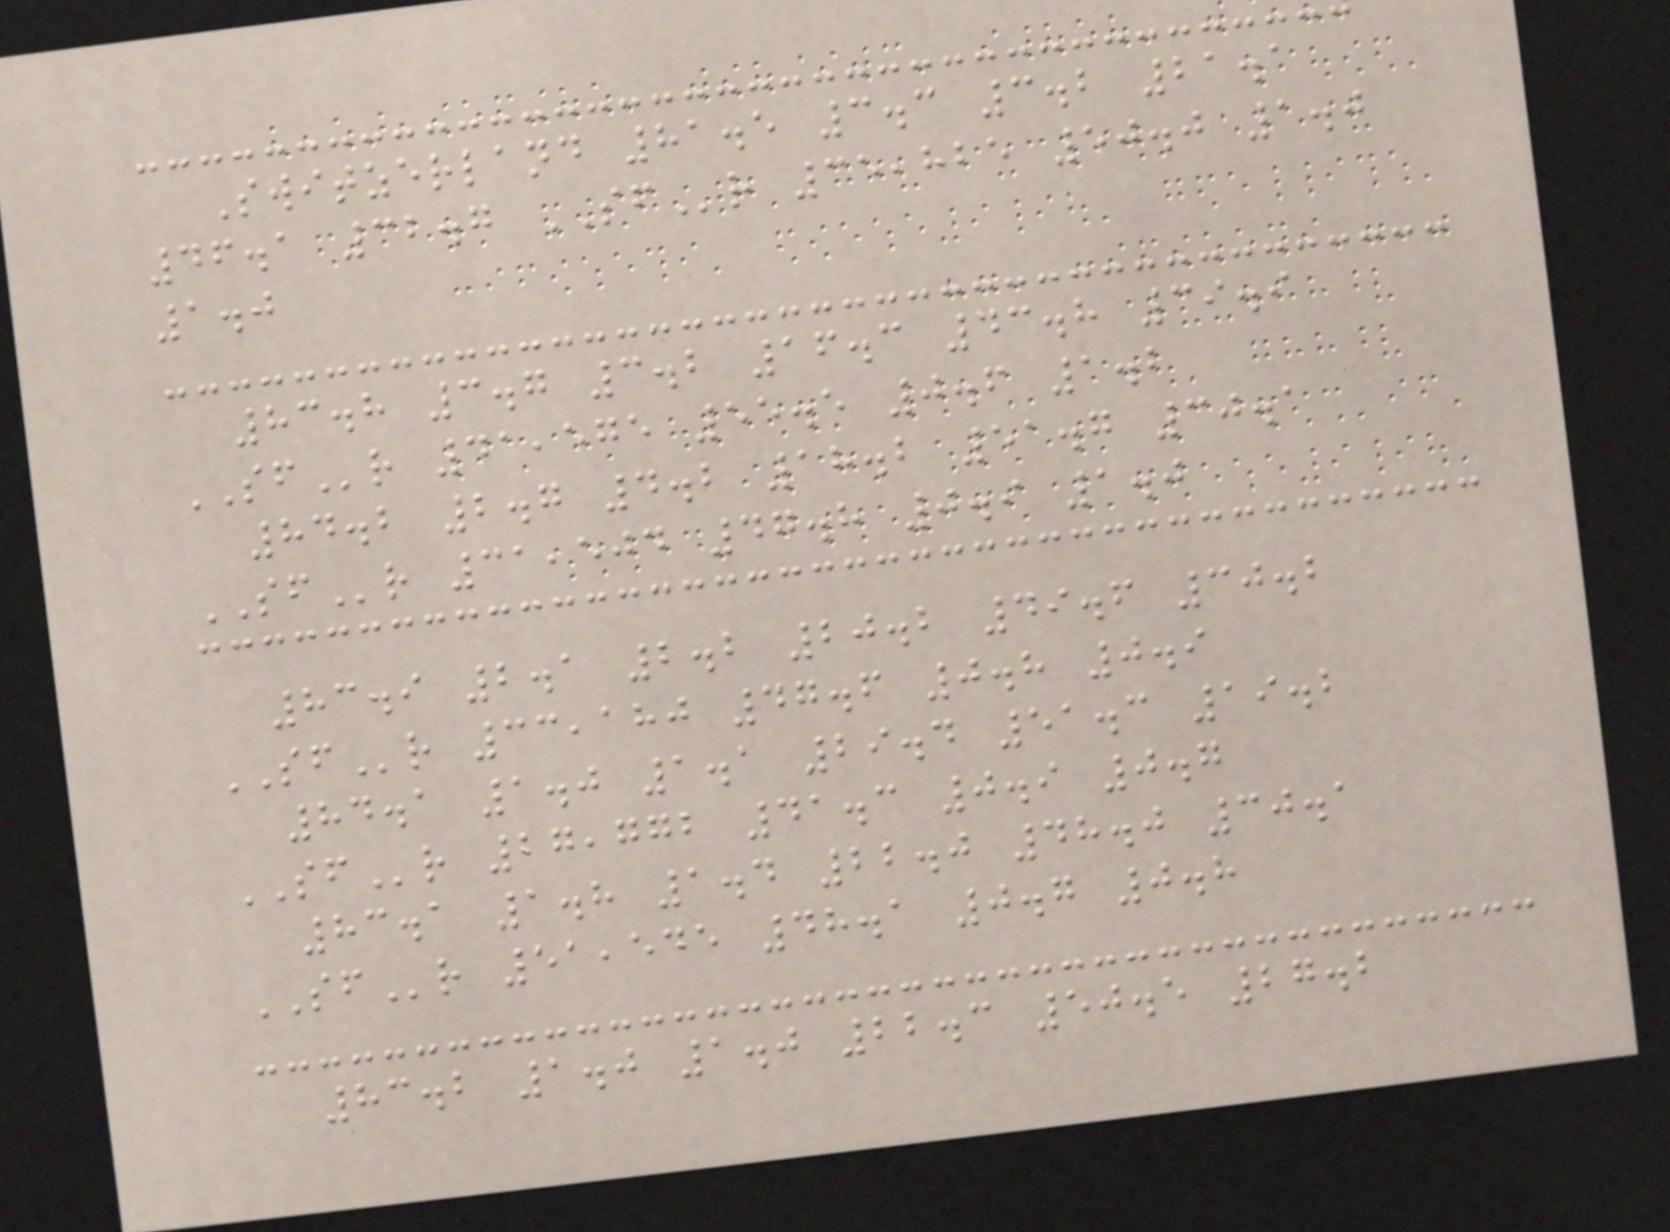Switzerland 81.5 3.3 3.2 21.1
46.1 32.7 SFr 35,825 50.0 1.0
1.0
83.8 3.7 3.2 16.3 43.8 39.9
SFr 41,575 55.5 0.6 1.2
84.2 2.7 4.2 18.2 51.7 30.1
SFr 31,504 47.8 0.9 1.0
83.9 2.1 2.2 20.2 49.6 30.2
SFr 33,180 47.6 0.8 0.9
84.1 1.0 1.1 29.4 51.3 19.2
SFr 27,772 41.3 0.9 0.7
83.1 1.8 1.4 22.0 48.0 30.1
SFr 51,545 48.1 0.7 0.8
83.2 1.0 1.0 22.3 50.5 27.2
